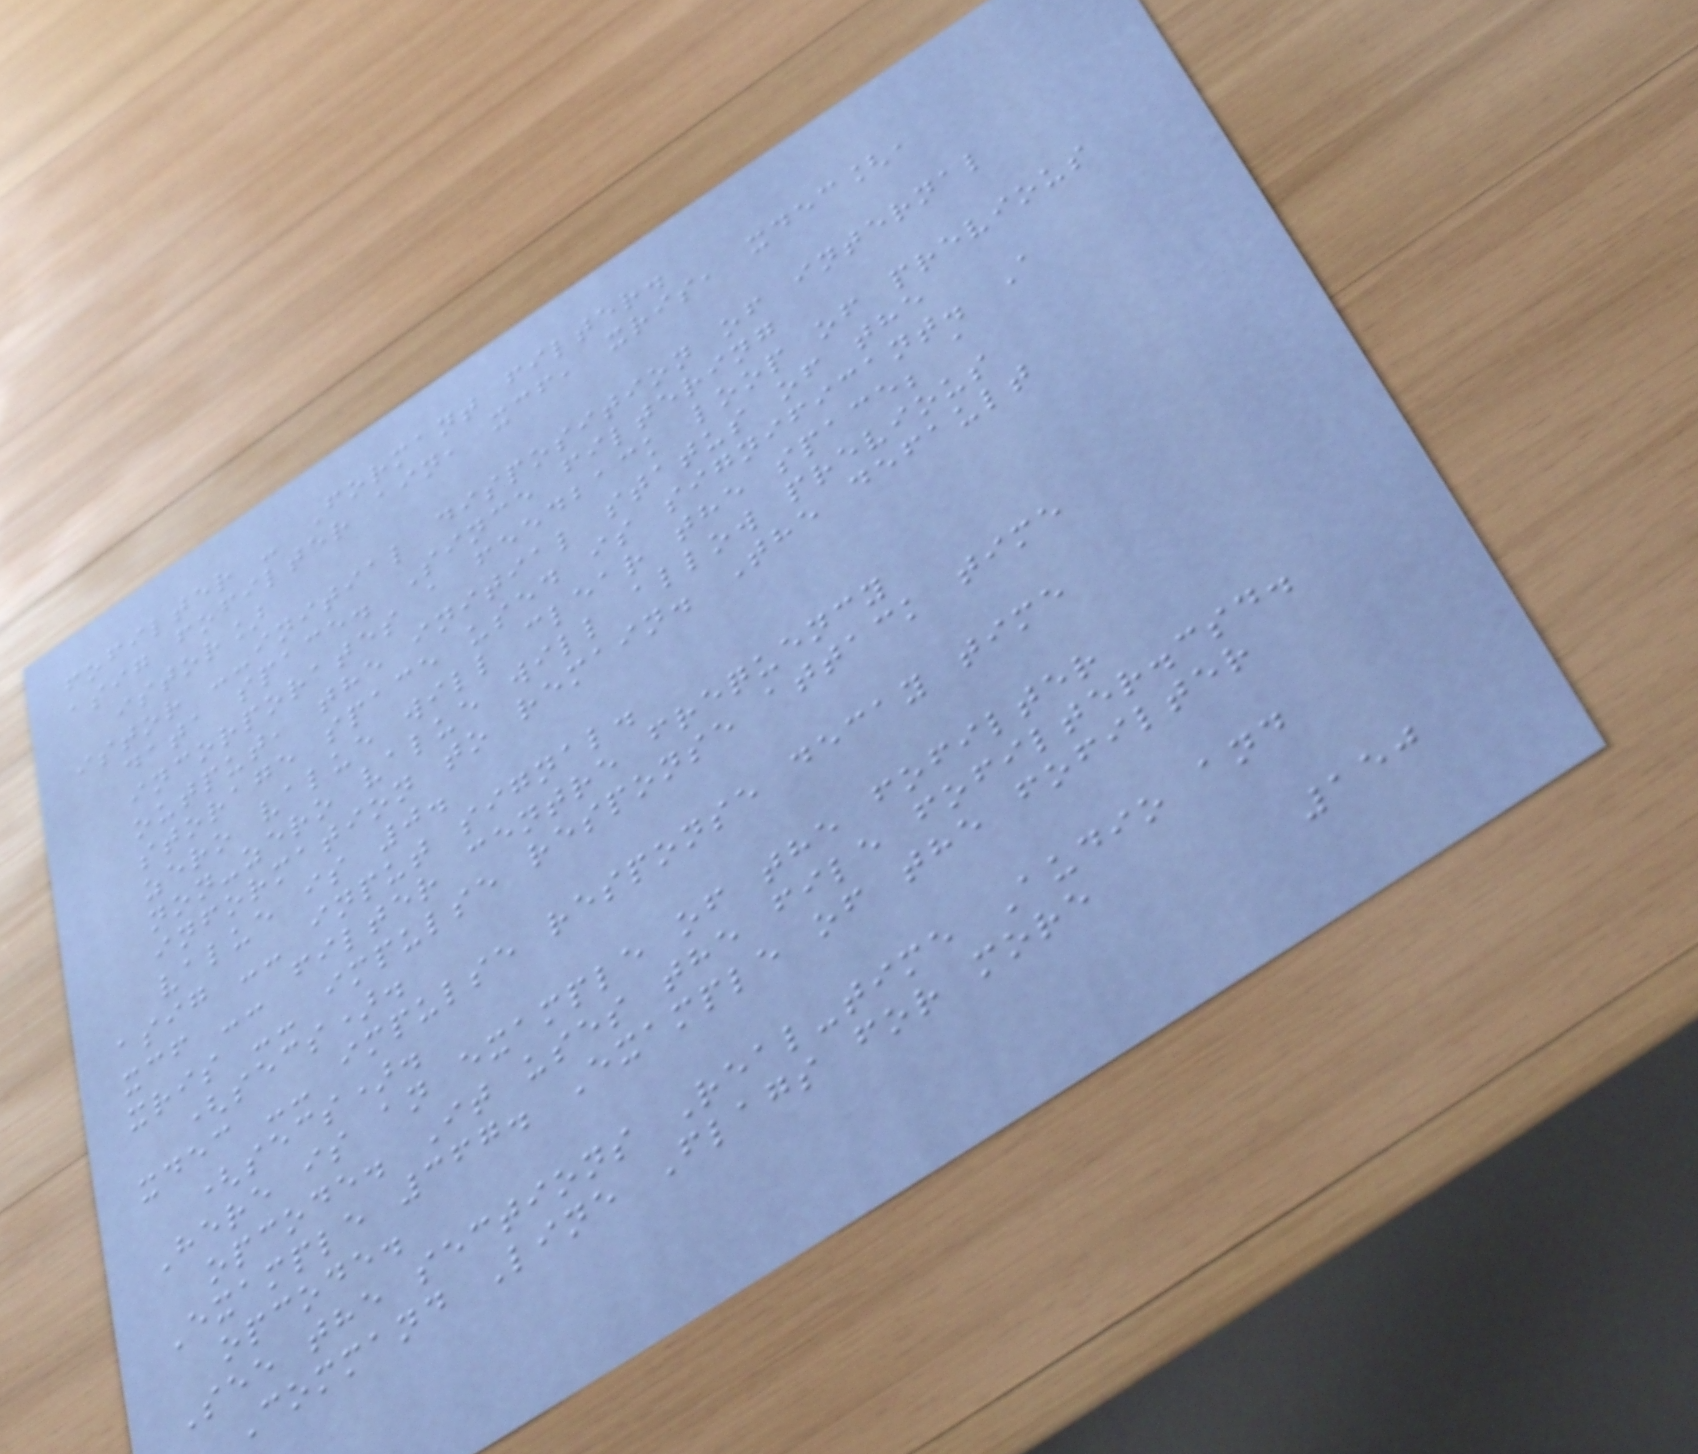fofilter - Formant filter.
asig fofilter ain, xcf, xris, xdec[,
istor]
istor --initial disposition of internal
data space. Since filtering
incorporates a feedback loop of previous
output, the initial status of the
storage space used is significant. A
zero value will clear the space; a
non-zero value will allow previous
information to remain. The default
value is 0.
asig -- input signal.
xcf -- filter centre frequency
xris -- impulse response attack time
(secs).
xdec -- impulse response decay time
(secs).
Here is an example of the fofilter
opcode. It uses the file fofilter.csd.
Example 367. Example of the fofilter
opcode.
See the sections Real-time Audio and
Command Line Flags for more
150
